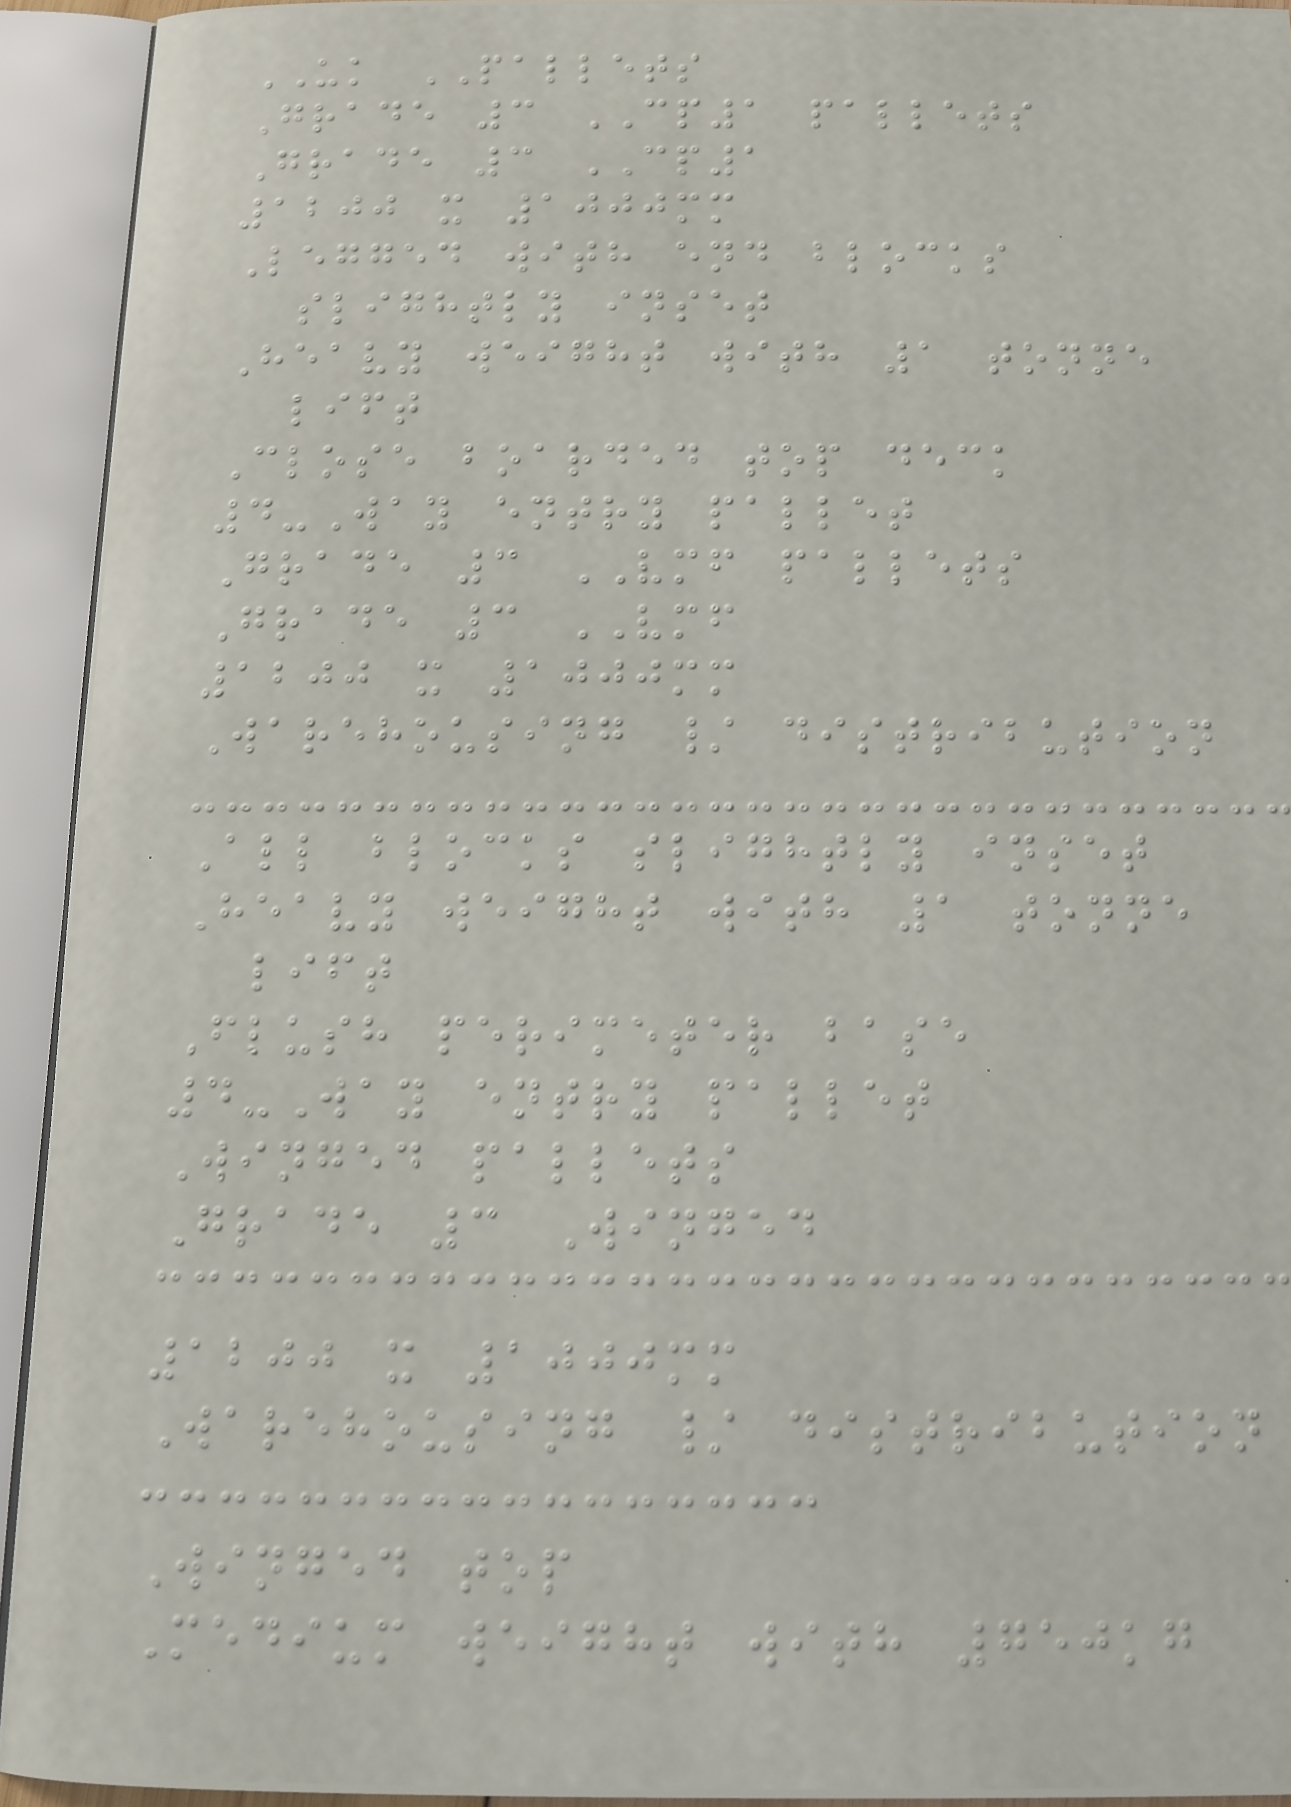UK PALLETS
Grade 3 CP1 pallets
Grade 3 CP1
1200 x 1000mm
Legged with end blocks
slightly inset
Heavy weight with 1 tonne
lift
Close boarded top deck
4-Way entry pallet
Grade 3 VMF pallets
Grade 3 VMF
1200 x 1000mm
Warehousing / distribution
All blocks slightly inset
Heavy weight with 1 tonne
lift
Flush perimeter base
4-Way entry pallet
Winged pallets
Grade 3 Winged
1200 x 1000mm
Warehousing / distribution
Winged top
Medium weight with 750kg
